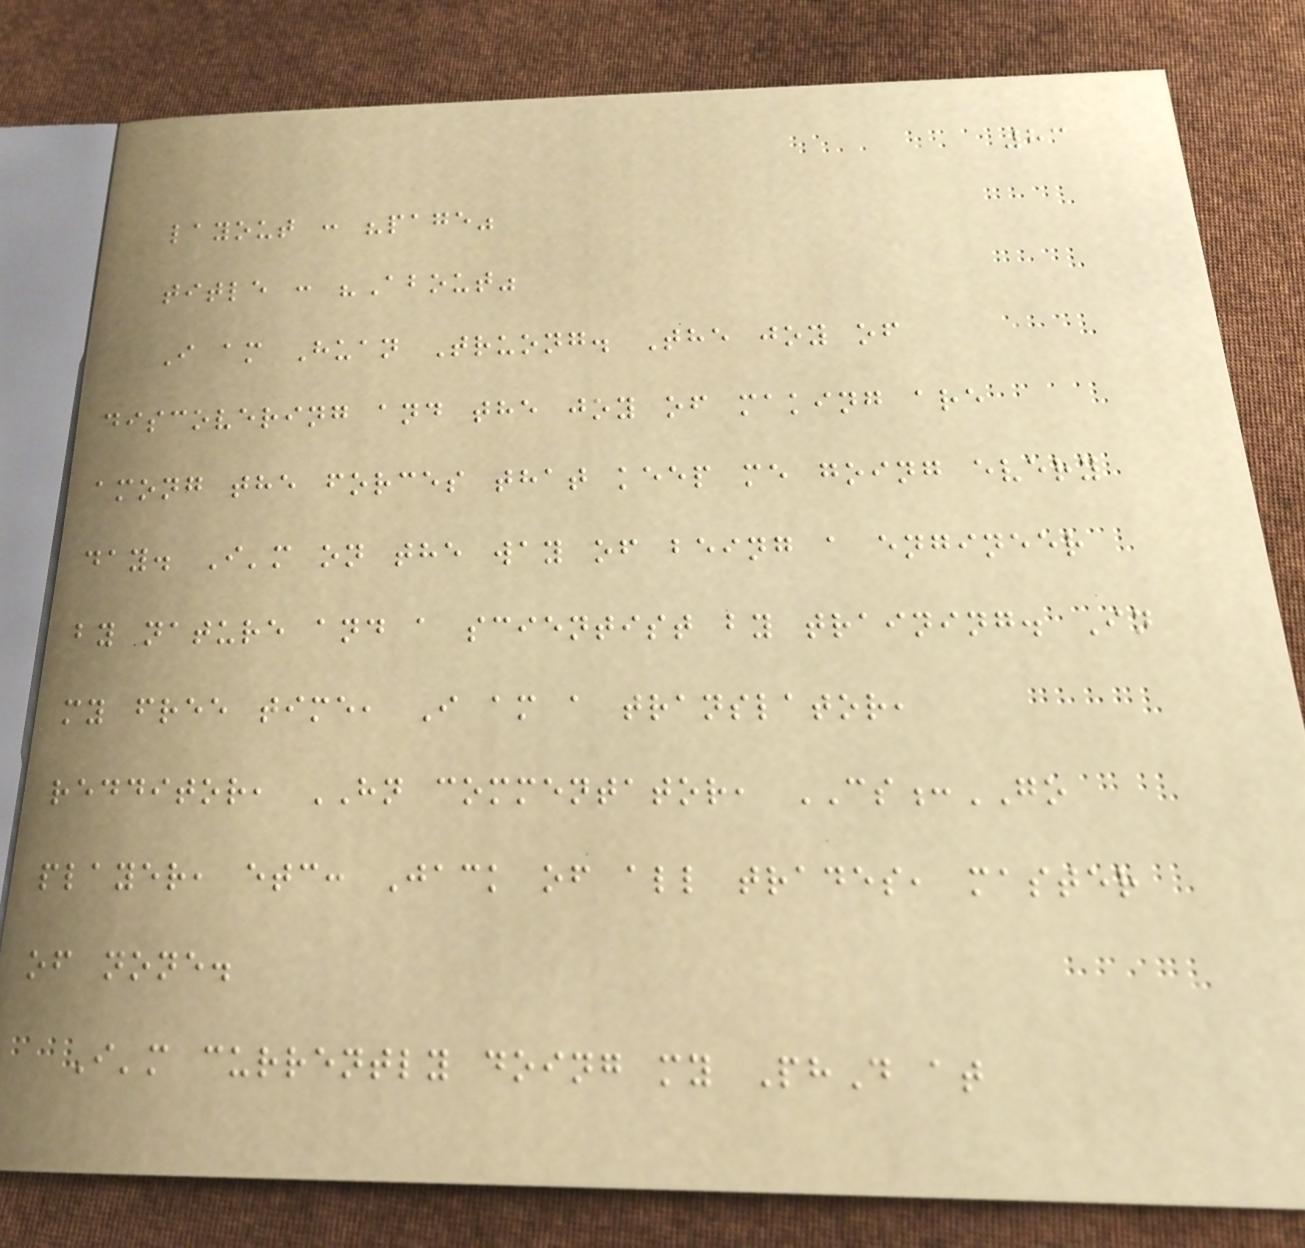83
layout : "page"
title : "About"
I am Huan Truong. The joy of
discovering and the joy of making are
among the forces that keep me going every
day. I'm on the way of being a engineer
by nature and a scientist by training. In
my free time, I am a translator,
redditor, HN commentator, CS:GO
player, etc: Jack of all trades, master
of none.
I'm currently doing my PhD at
